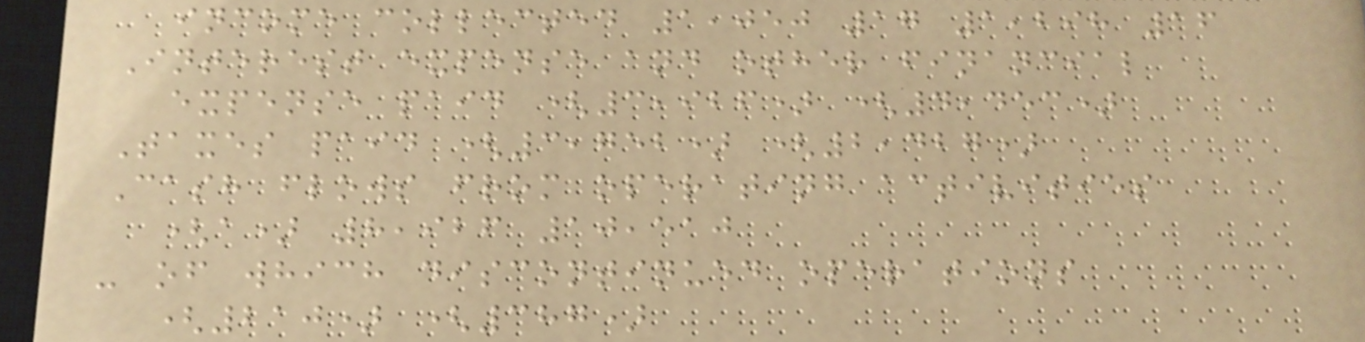income collected 1,050 17 1,298 16
Interest expense and other financial
expense paid (3,926) (4,453)
Taxes paid (3,752) (2,427)
Cash flows from operating activities
(a) 8,926 10,510
- of which discontinued operations
(210) (387)
